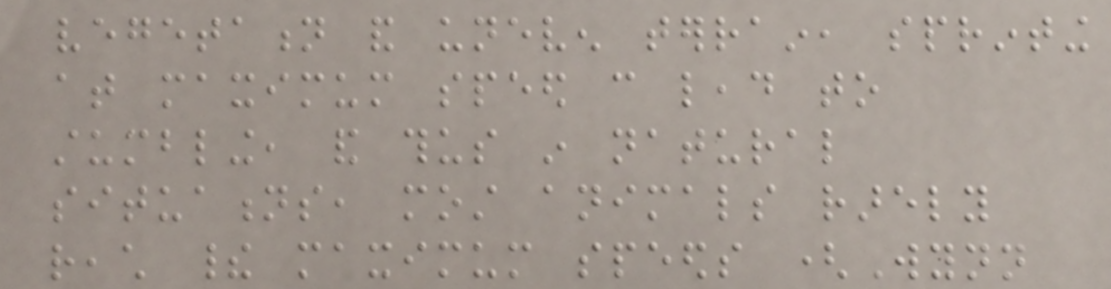vegetation and uneven terrain, sprinting
at maximum speed can lead to
stumbling, and thus in natural
situations, most animals rarely
reach their maximum speeds (Wynn
